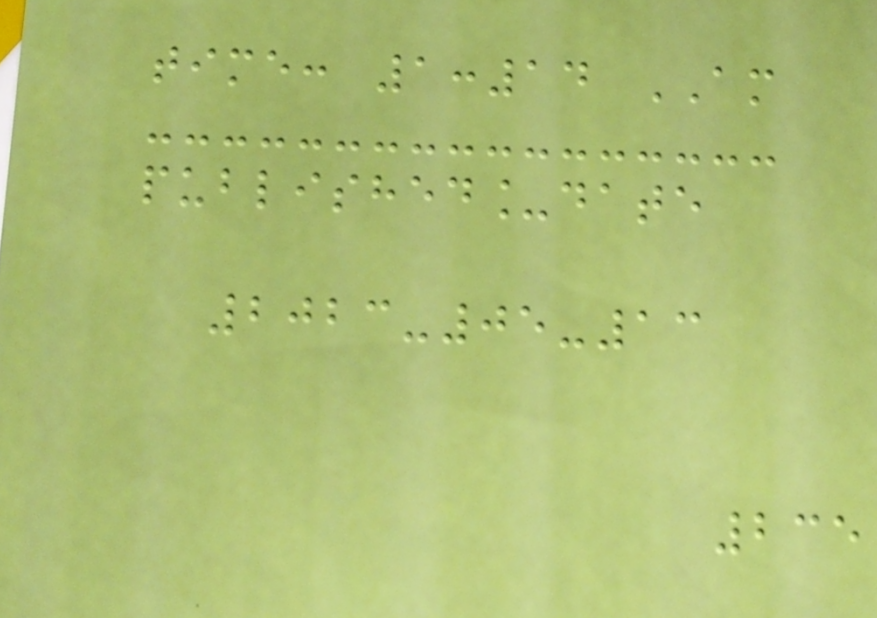time: 1:14 AM
published_date
2023-05-13
235
